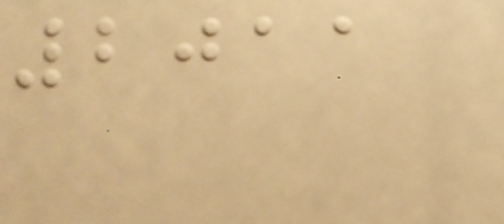2011
